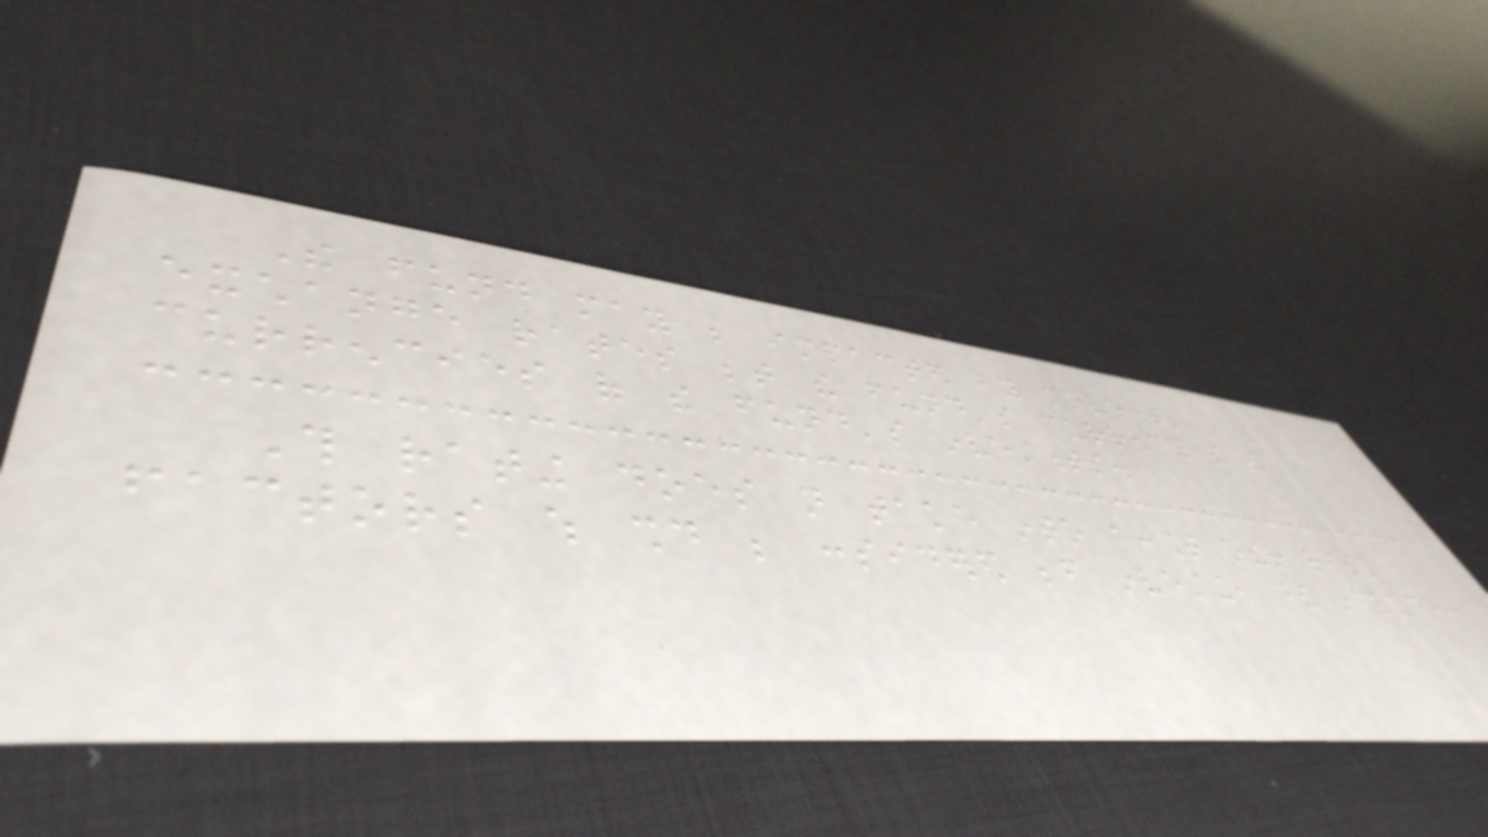The fund may be impacted by movements in the
exchange rates between the fund's currency and the
currencies of the fund's investments.
This rating does not take into account other risk
factors which should be considered before investing, these include:
